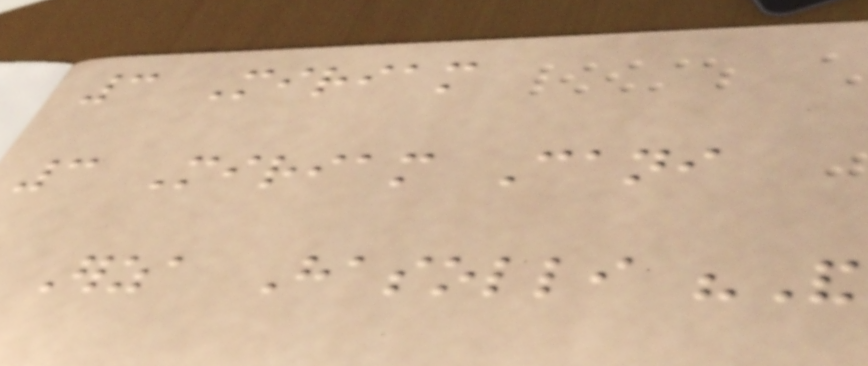3 Miriam
3 Miriam Cani
Erza Hasolli "And
